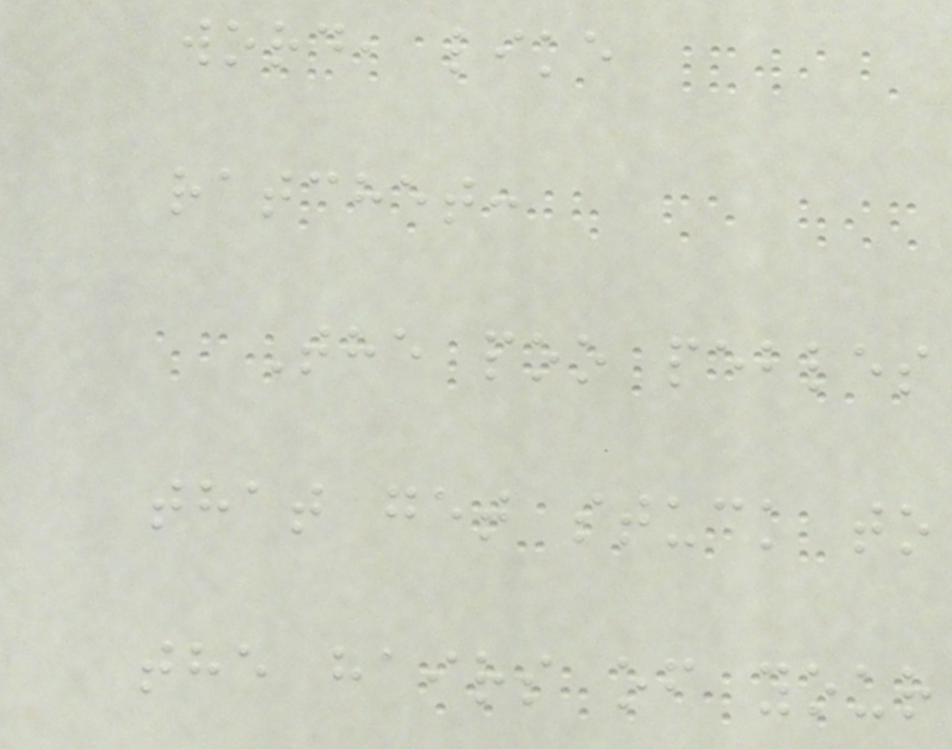word, like
ratchet:
The poo pebles
that get stuck to
the hairs of your
